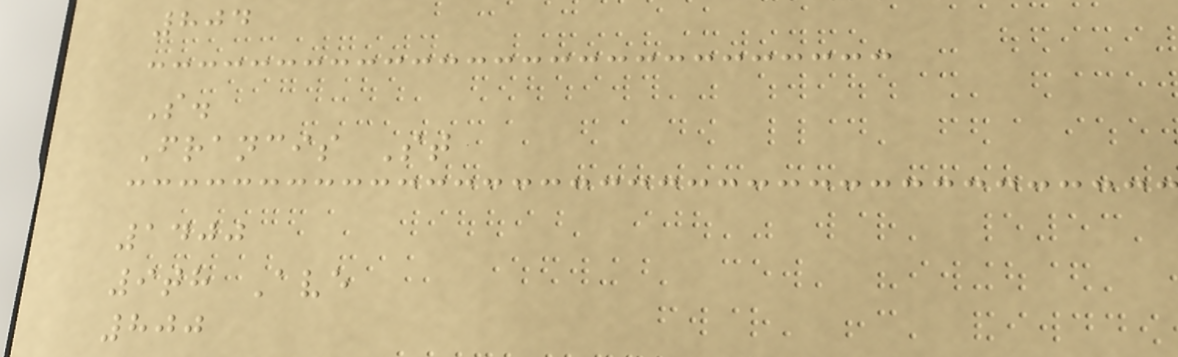804
S.
Francis St
1400
9th Ave
800
